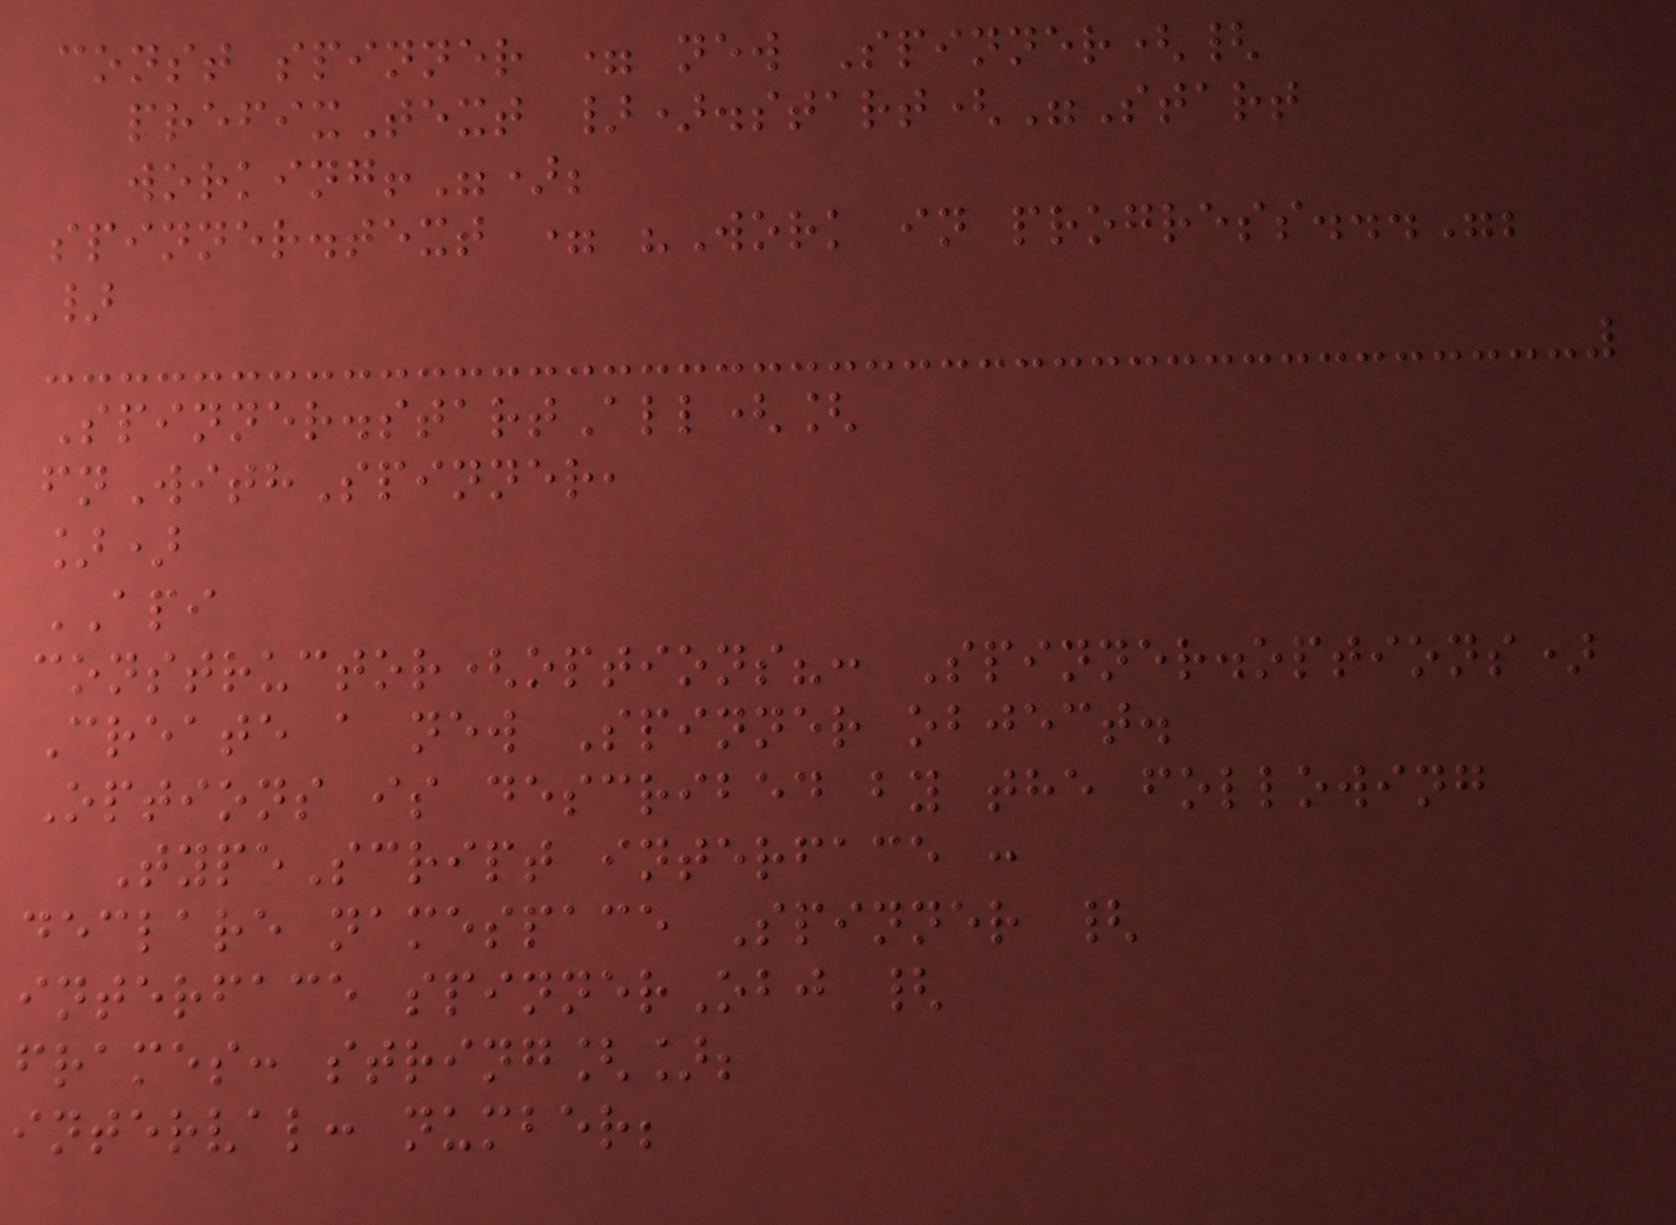const spinner = new Spinner({
prefixText }).start("Start
working!");
spinner.text = "Work in progress...";
}
Spinner.startAll([
fnWithSpinner,
])
API
constructor(options?: Spinner.options)
Create a new Spinner object.
Options is described by the following
TypeScript interface :
declare namespace Spinner {
interface spinnerObj {
frames: string[];
interval: number;
